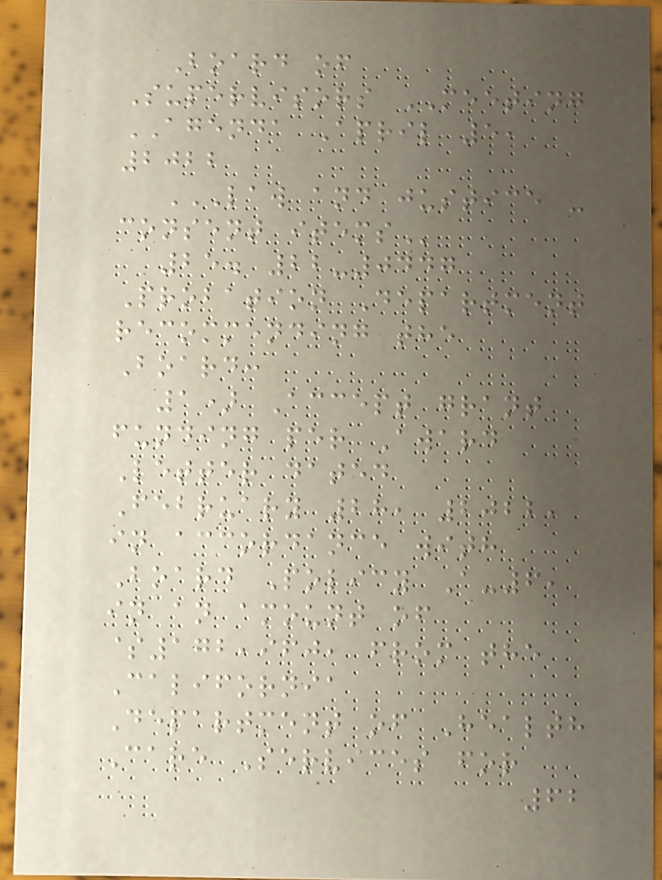Board of
Supervisors MEETING
AGENDA April 5,
2022
LAW AND JUSTICE -
CONSENT ITEMS
25. 22-0447
Probation Department
recommending the
Board:
1) Accept grant
funding per Award
Letter dated
February 28, 2022,
in accordance with
Board Policy A-6,
in an amount of
$172,960, from the
California
Department of Health
Care Services for
62
